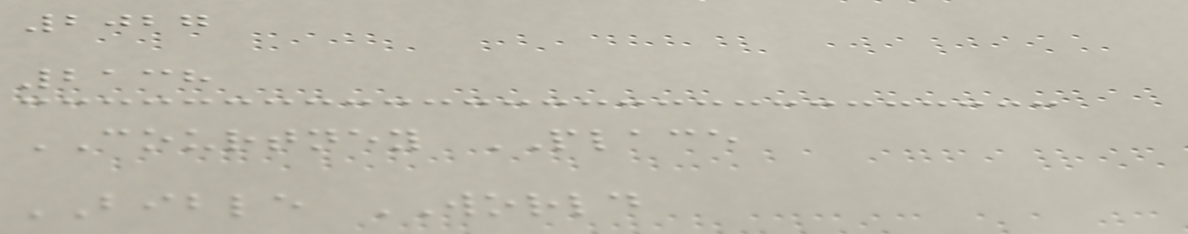2027
2138
COURTNEY PLACE
BIBLE WORLD
